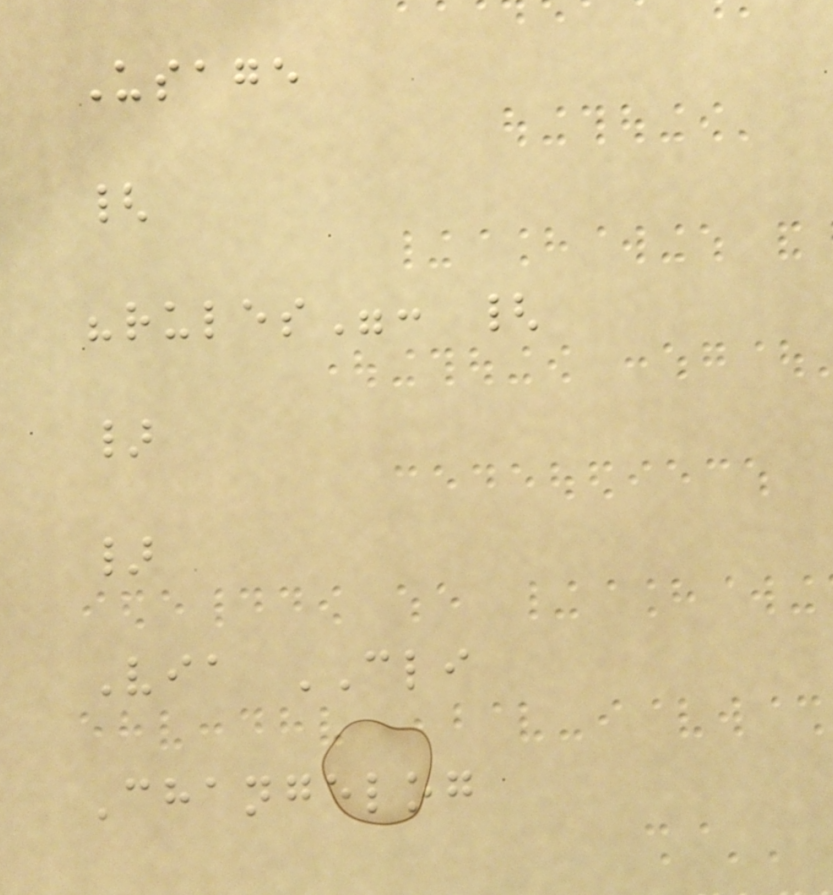Usage
{
"rules": {
}
}
Via CLI
Changelog
